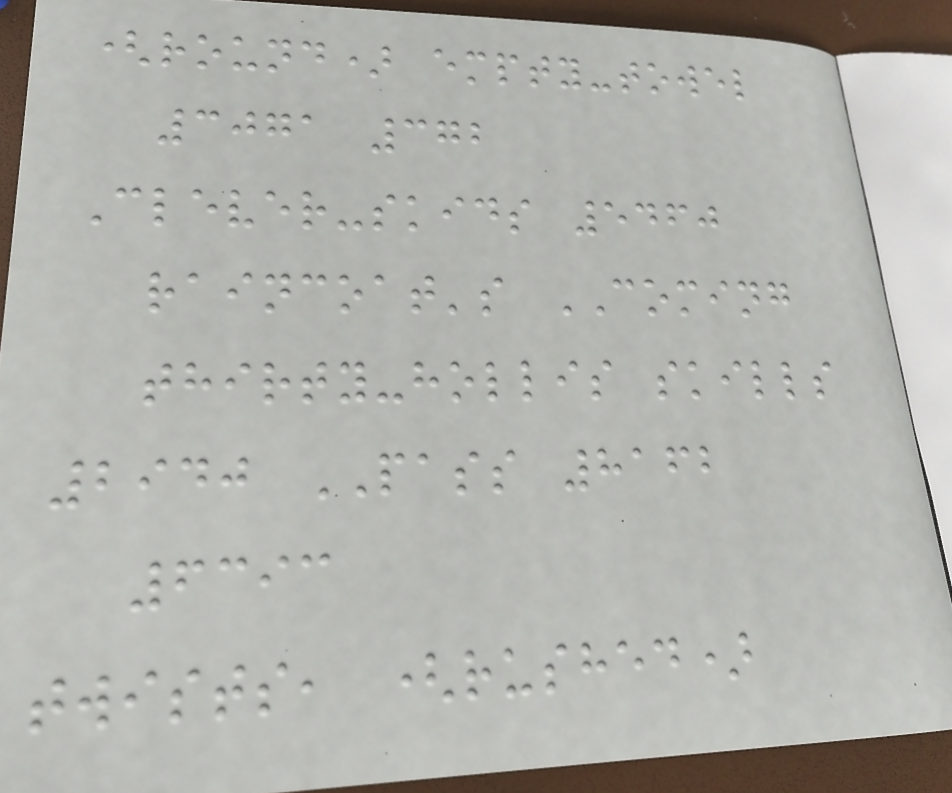(round) empty-towel
3071 372
Clever-skids 5460
raincoat's COMING
thirty-hollis skills
2940 PASS 8162
6393
twists, (rushed)
